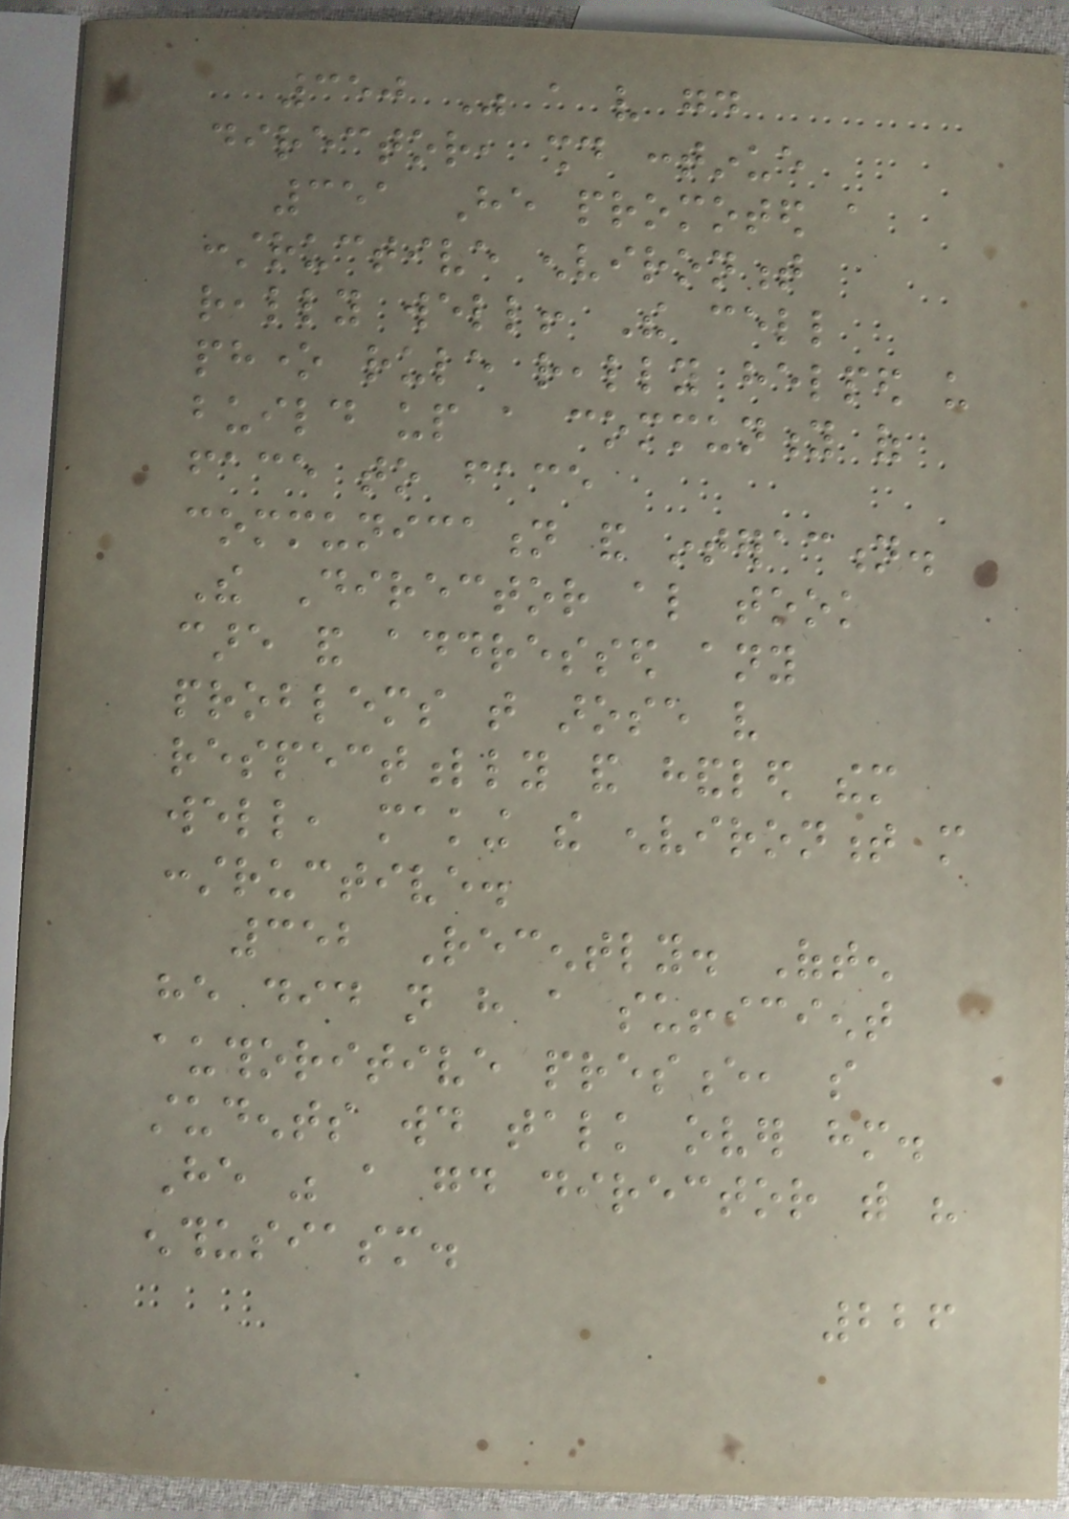350 Was a very good
director, should continue
351 He promoted a
constructive environment
really well! The cell
phone rule really helped us
build up a community of
face to face
communication and interaction.
The Director also took
care and addressed any
problems that arose very
respectfully and handled them
well, making the environment more
constructive.
352 Recently. Often
he did not have a sufficient
authoritive presence, so
students would talk over him.
He was a good director with his
enthusiasm.
226
